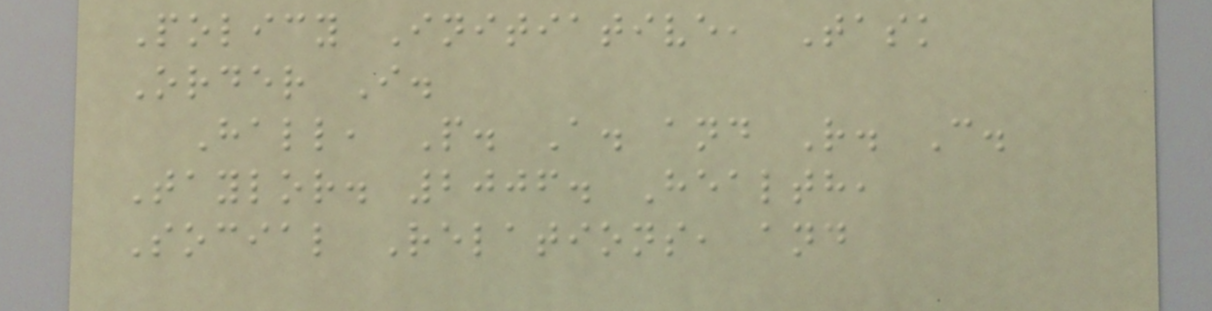Policy Initiative, Task
Order I.
Hall, P. A. and R. C.
Taylor. 2006. Health,
Social Relations, and
